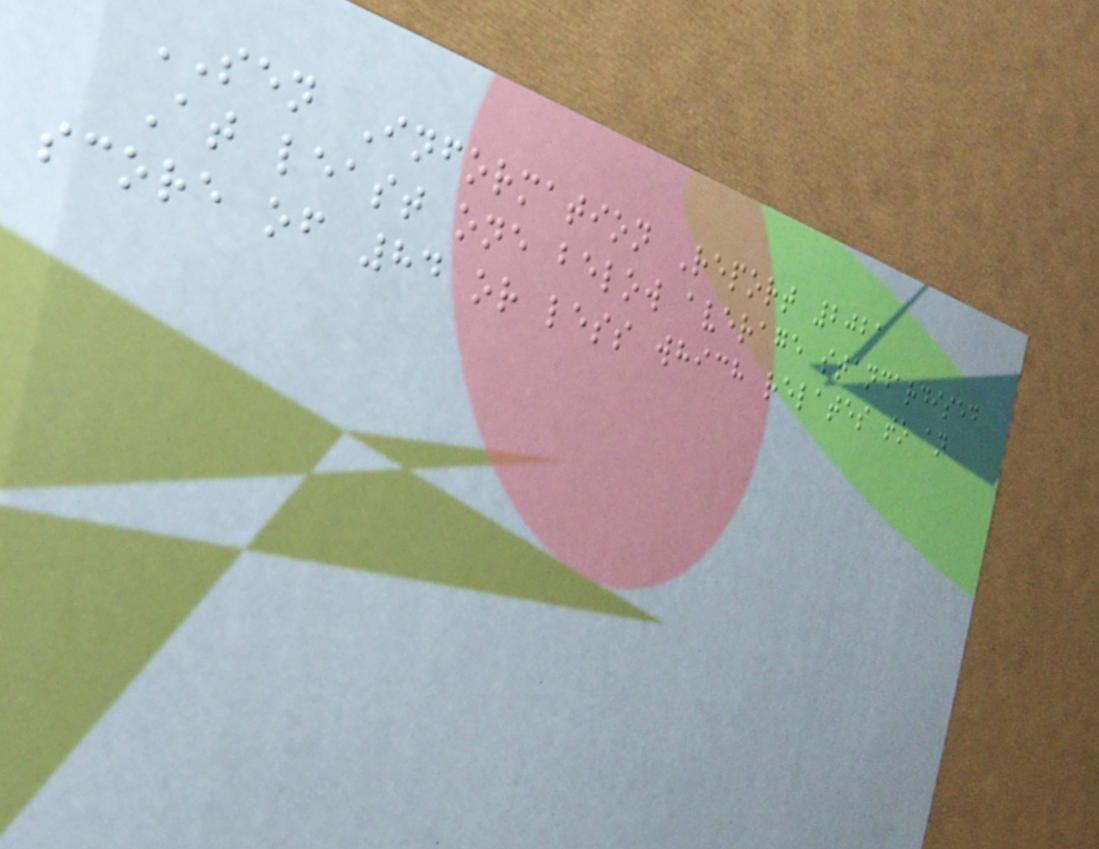SEN Information Report 2021
At least one below average standardised
score of 84 or less which relates to an
